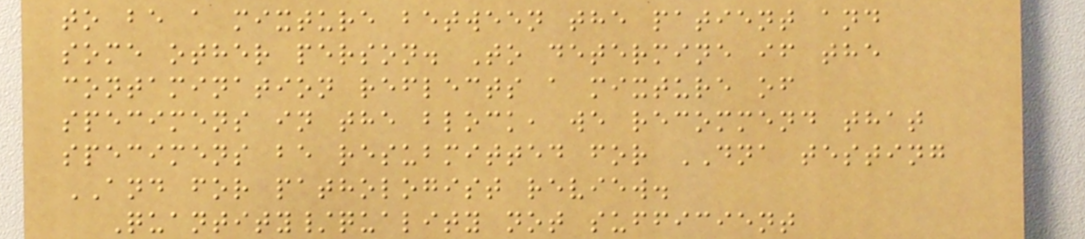to be a mixture between the patient and
some other person. To determine if the
contamination reflects a mixture of
specimens in the block, we recommend that
specimens be resubmitted for DNA testing
AND for pathologist review.
Quantity/quality not sufficient
